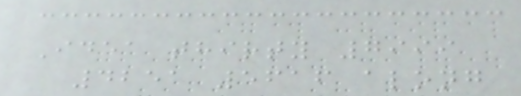Idea thirty 7999
4251 5616 along
